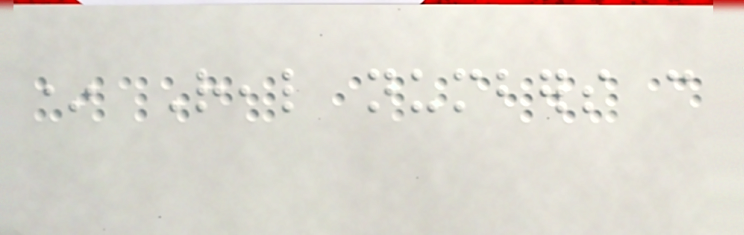* Real numbers can
